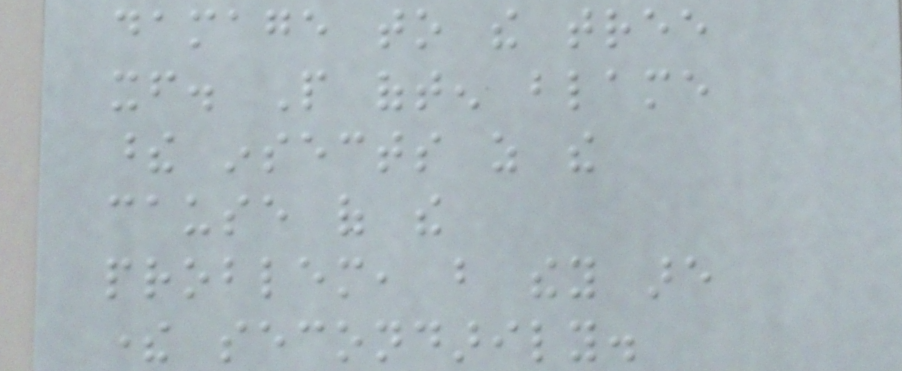damage to the tree
itself. People often blame
these insects as the
cause of the
problem, but they are
there secondarily.
